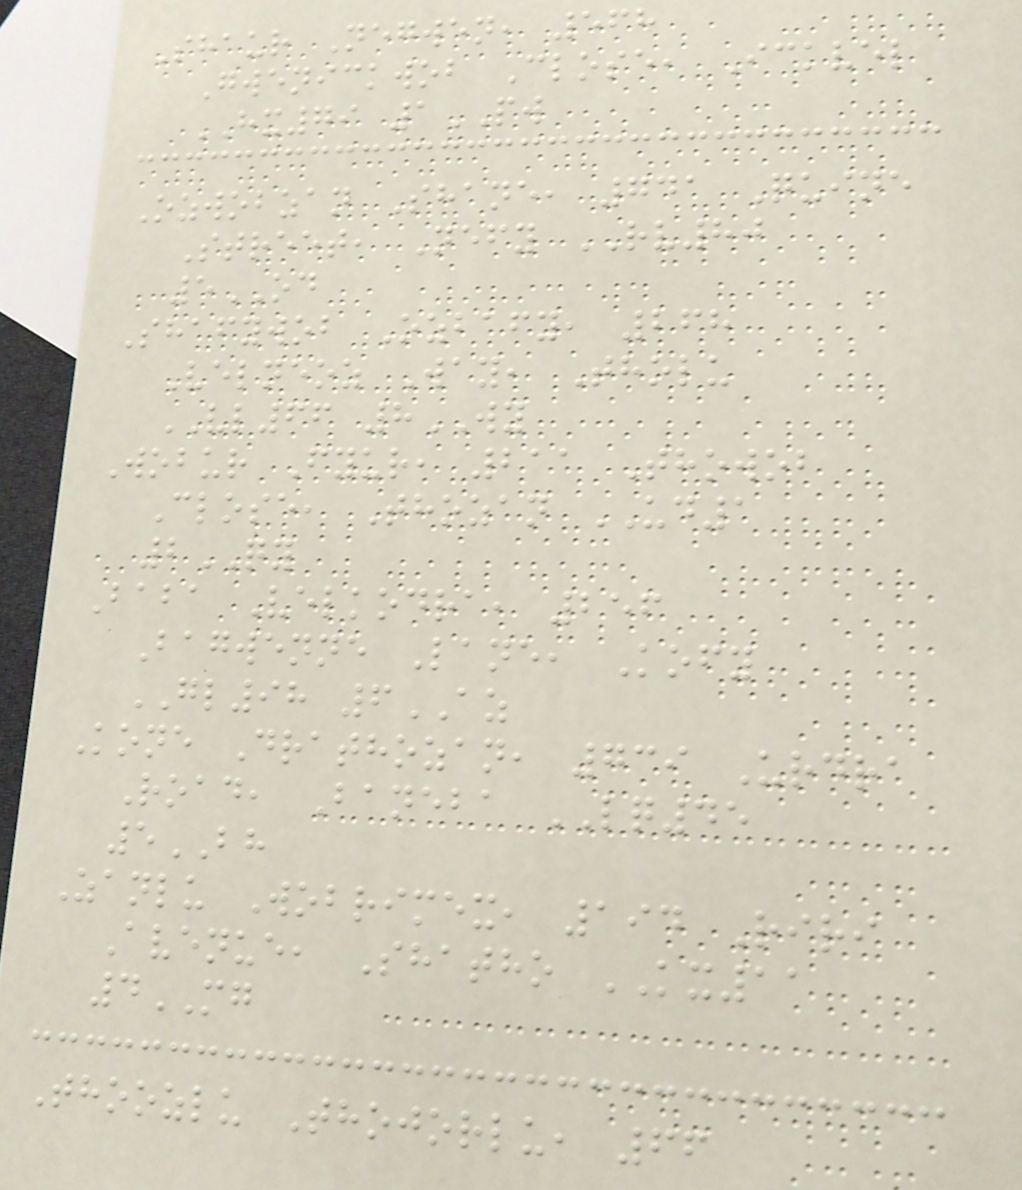Shaur Negwen, 568
Gwenickwob Close, Ickvel
HX79 1PW
Ozwobzan Shane, 741 Quine
Street, Nefy RV80
5OD
Shafywob Ozbafy, 268
Velneoz Way, Tholu
VL66 8WY
Wobur Fyur, 211 Thowob
Close, Thozan UD1
2QY
Baba Velkodra, 256
Bagwenne Lane, Kofy
GL98 6AZ
Kone Drathozan, 739 Urdra
Road, Baneba LQ45
5BH
Zanlu Wobrimex, 194 Riri
Avenue, Shatho KX11
4MG
Thoozlu Thojorlu, 66
